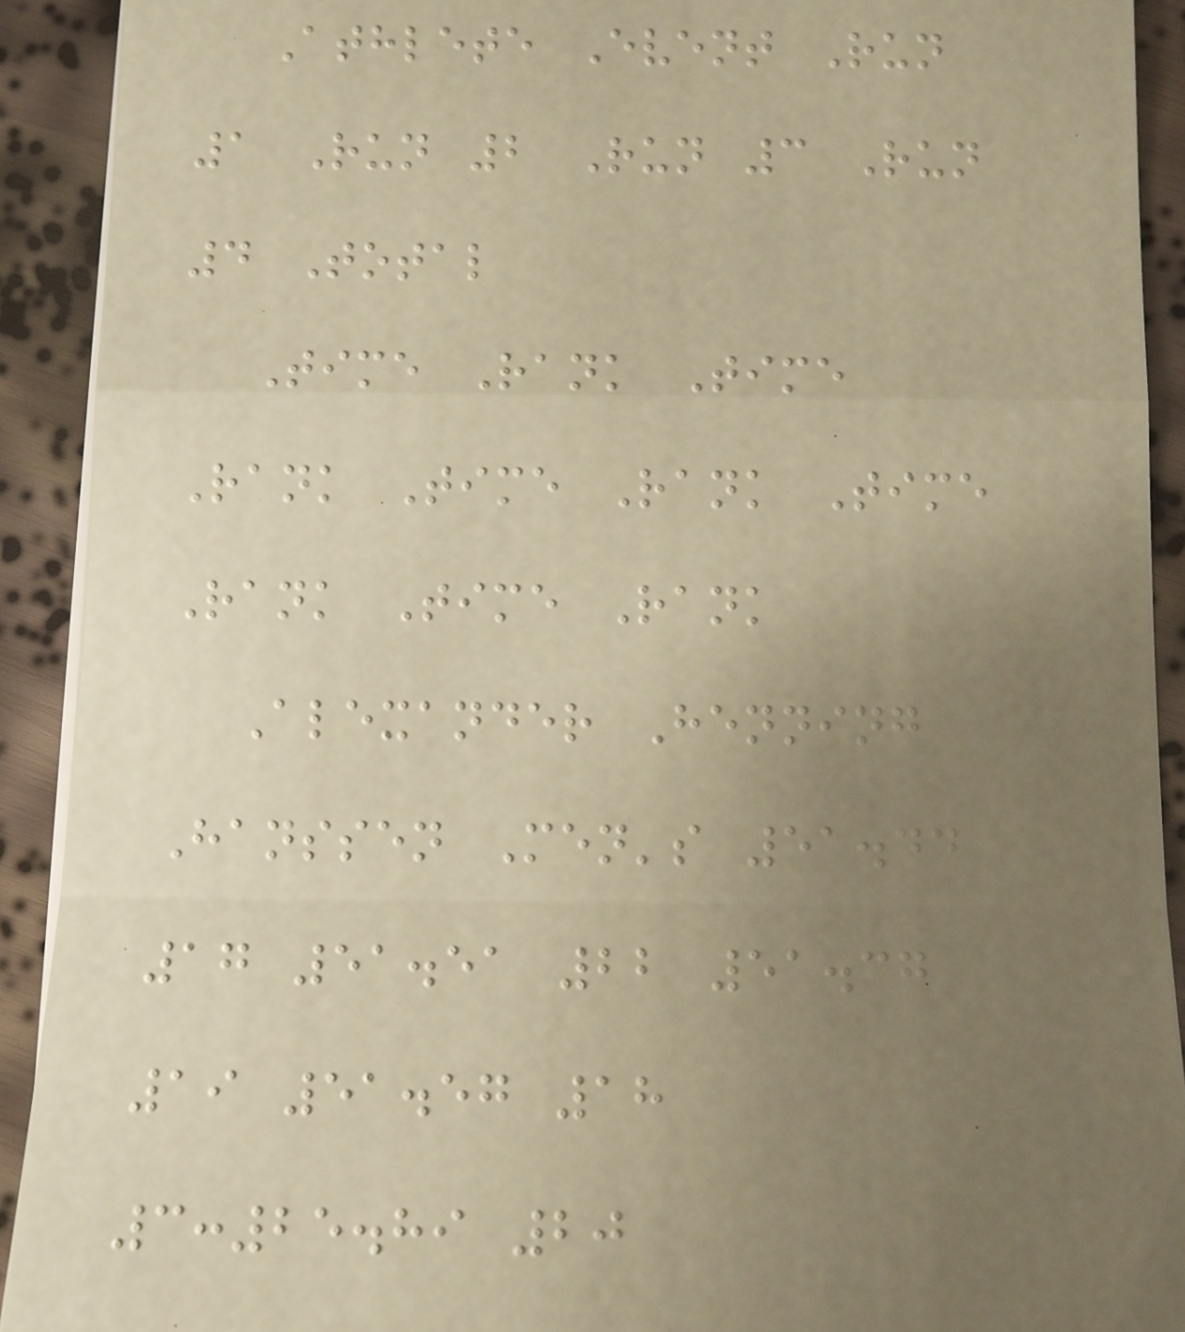Athlete Event Run
1 Run 2 Run 3 Run
4 Total
Time Rank Time
Rank Time Rank Time
Rank Time Rank
Alexander Henning
Hanssen Men's 51.44
17 51.51 22 51.37
19 51.57 18
3:25.89 20
